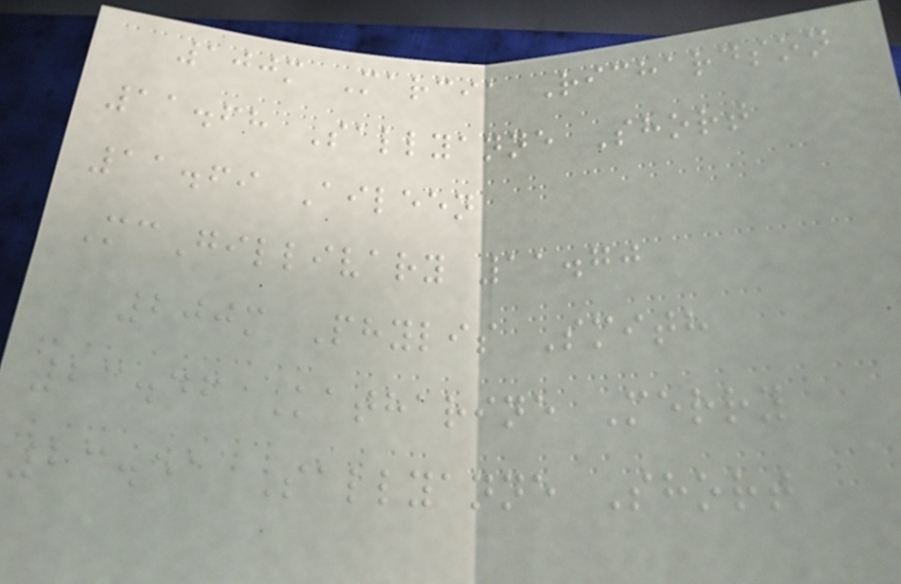100m Marcia Richardson
11.68 Sallyanne Short
11.69 Aileen
McGillivary 11.70
200m Phylis Smith
23.46 Katharine Merry
23.51 Sallyanne Short
